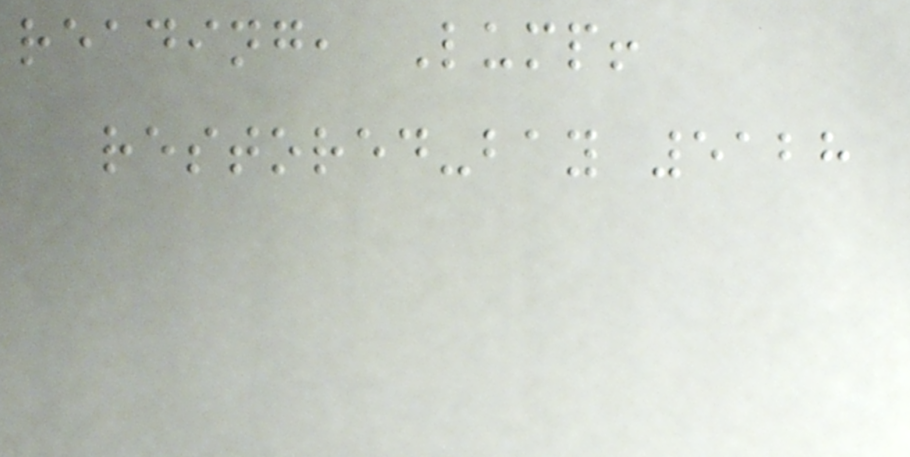reading, Lump!
restored-bay 5128
